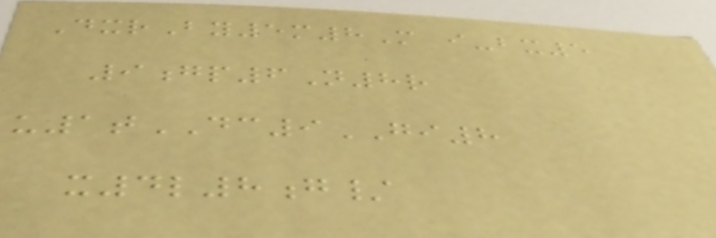DxrBy5m8M i-bx5
9gp6N8r
u1tDC9GI8
x4l8g/
